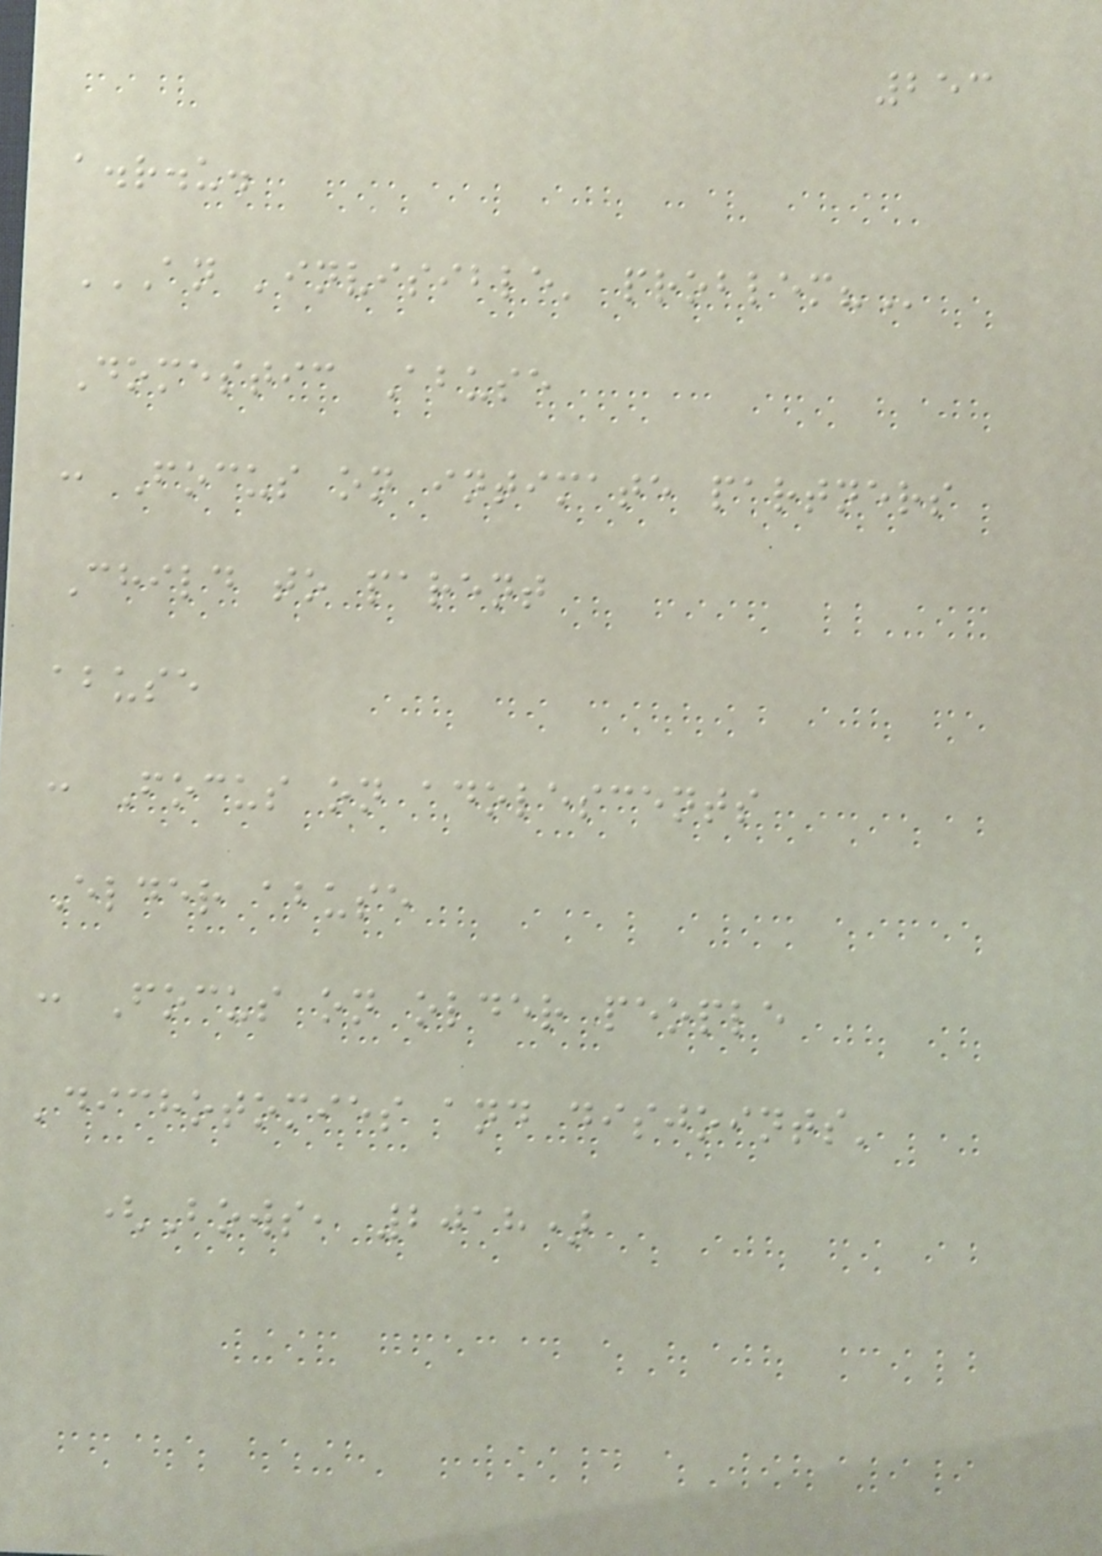253
a.r.u.
AN 'INVISIBLE' PROBLEM?
Domestic Abuse
: Focus on intimate partners
Child to parent
abuse
: Focus on adolescents
Elder abuse
: Focus on older people
'dichotomies and disjoints'
(Bows, 2018)
